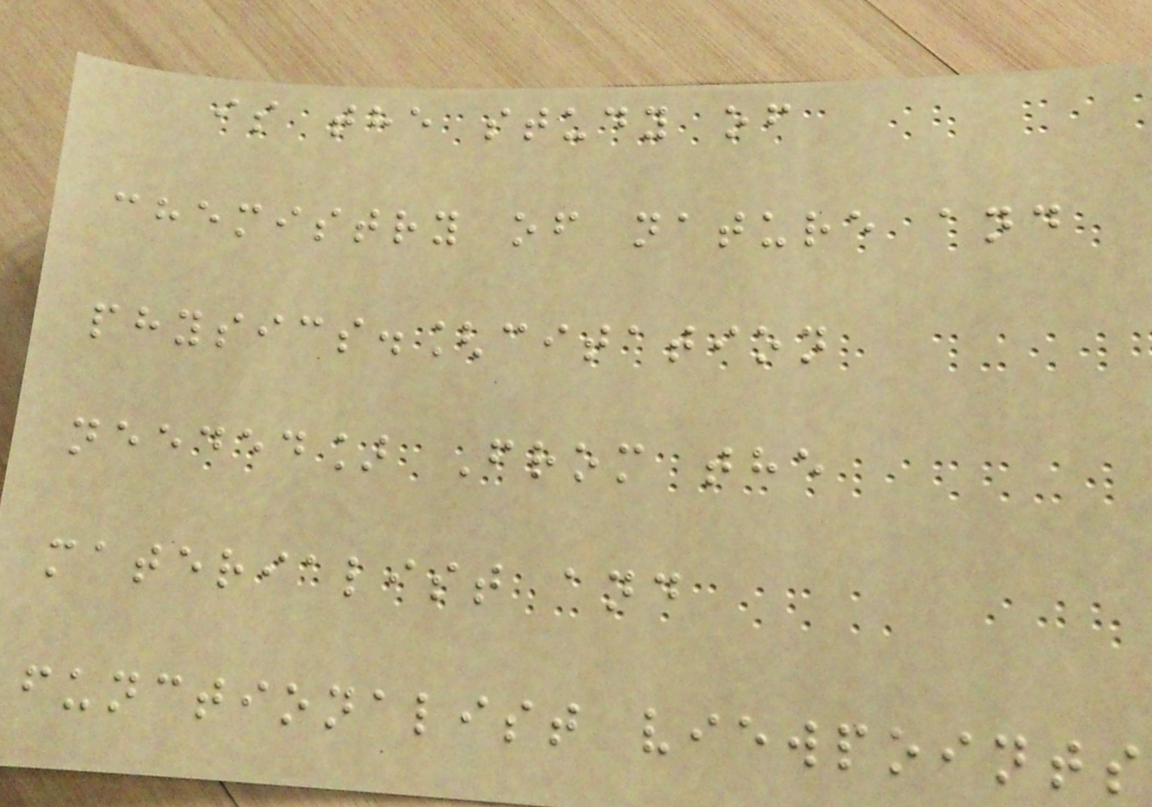is the study of
chemistry of nature and
physics.[citation
needed] From the
materialist and
functionalist viewpoints
